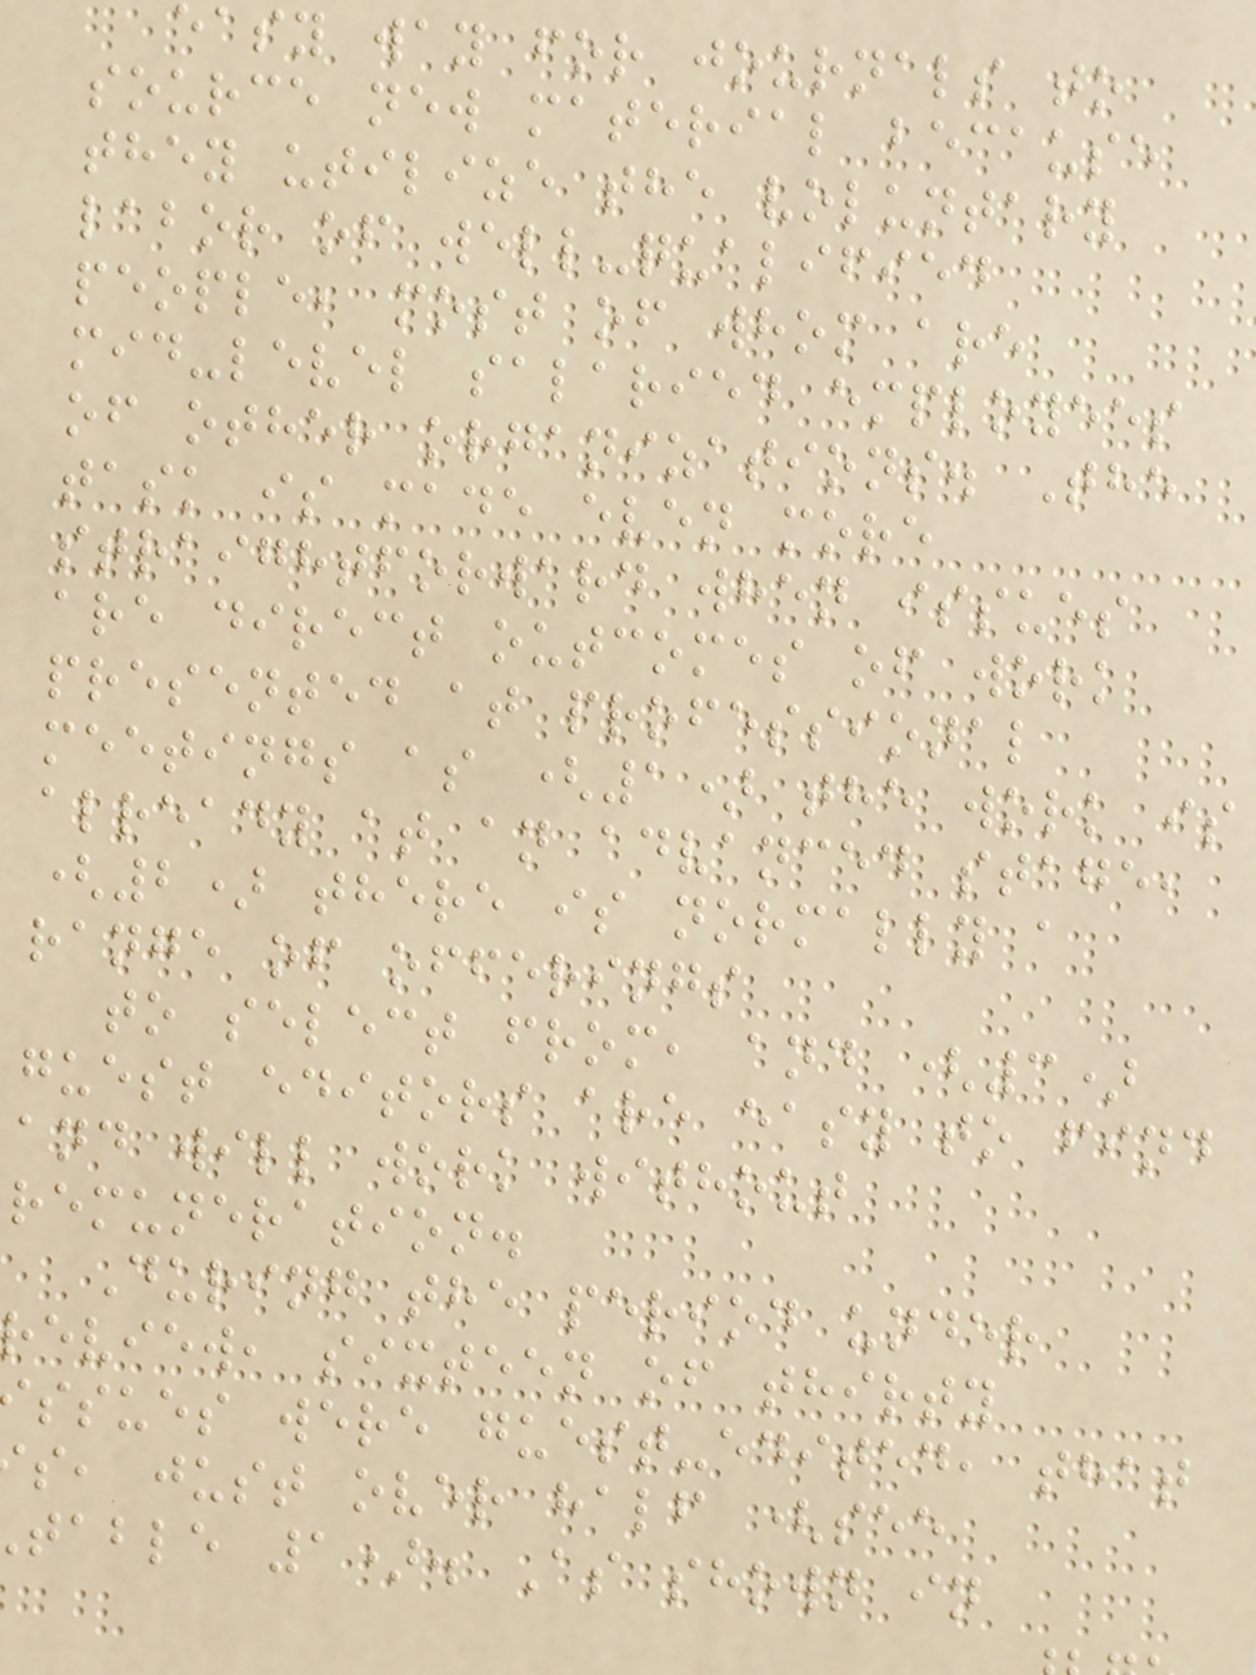easy way for journals to
source new material because
they utilize the voluntary
labor of well-qualified
people, most of whom are
mid-level salaried employees
of other organizations. The
task is made even more
straightforward when issues
are direct outcomes of work
presented at professional
meetings as (1) the work is
already at an advanced stage,
(2) there is normally a
range of offerings
to select from, and (3)
guest editors are easy to find
and will work without
remuneration.
During the period under
review, sixteen of thirty
ssues were guest-edited, that
s, just over half (see
table 1). As shown in
